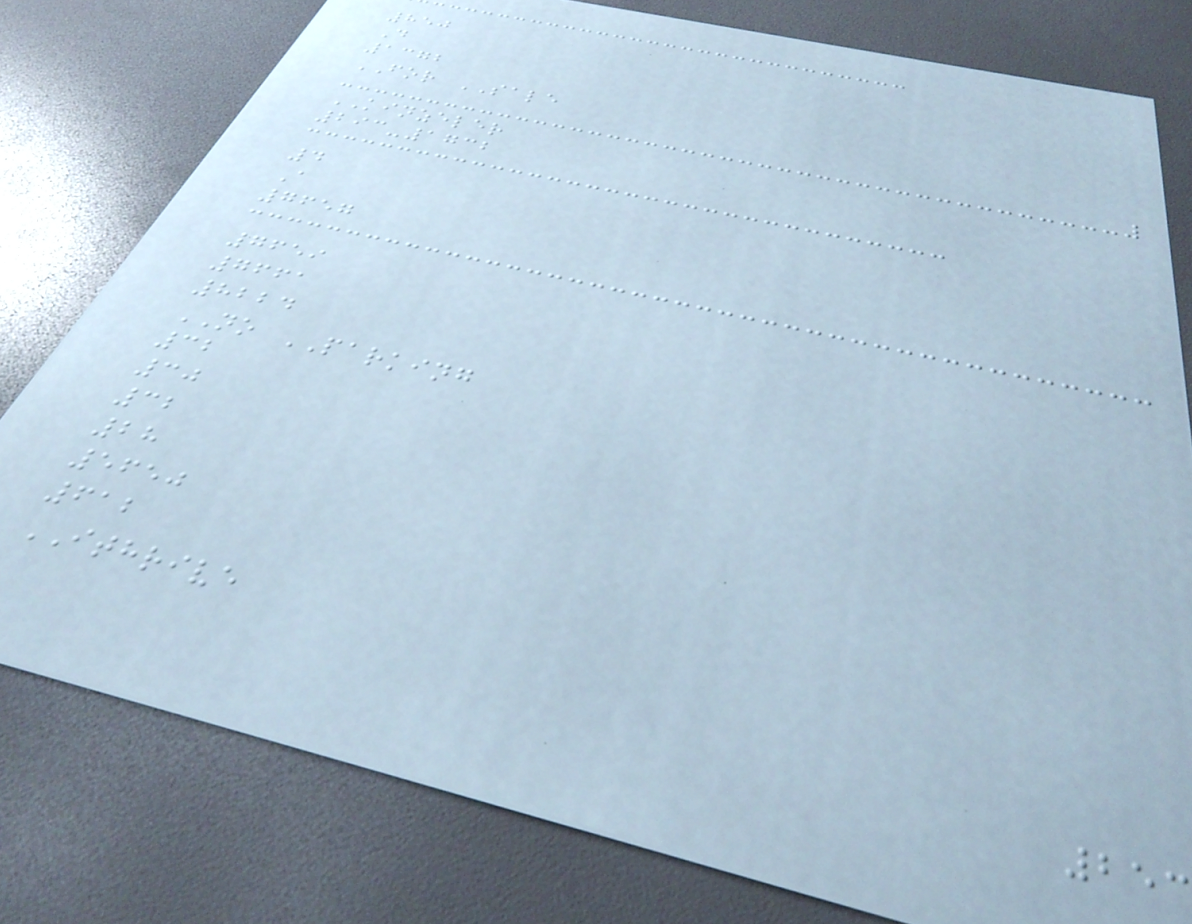850
D
1372
FOR SALE
KINZELER
293-1732
4
A
7657
7659
7661
8224
NO PARKING
32
30
32
28
5650
612
ITHRIVE
253
